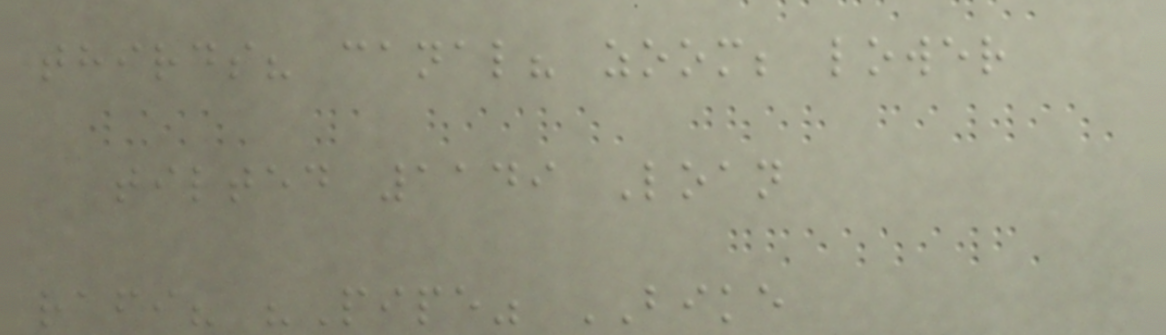thirds? canal? zoom; lower
tilted 1149 Loan
rafi? "Pipe" BIKE
